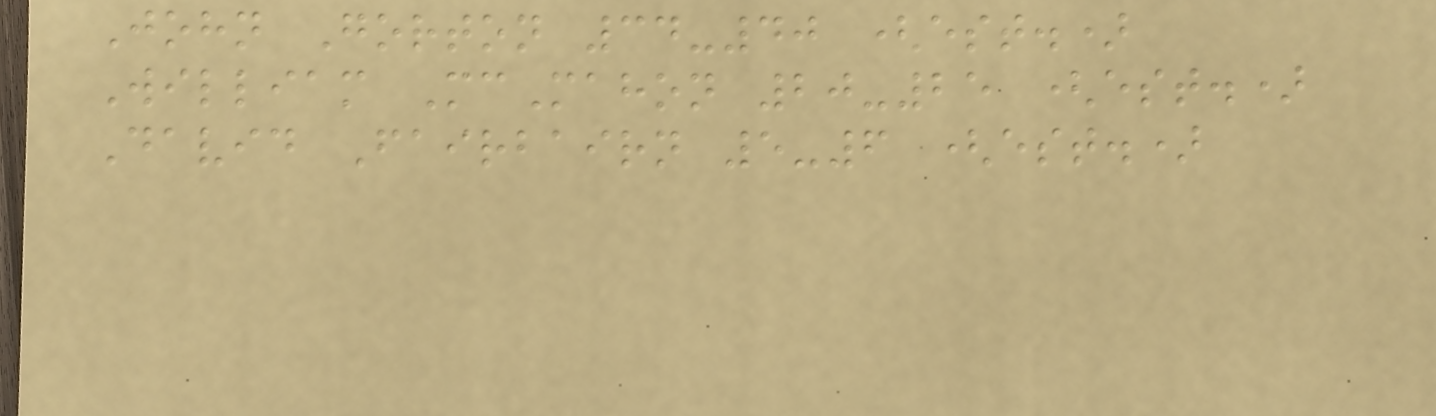John Gorton 34-40 (est.)
William McMahon 20-25 (est.)
David Fairbairn 5-6 (est.)
